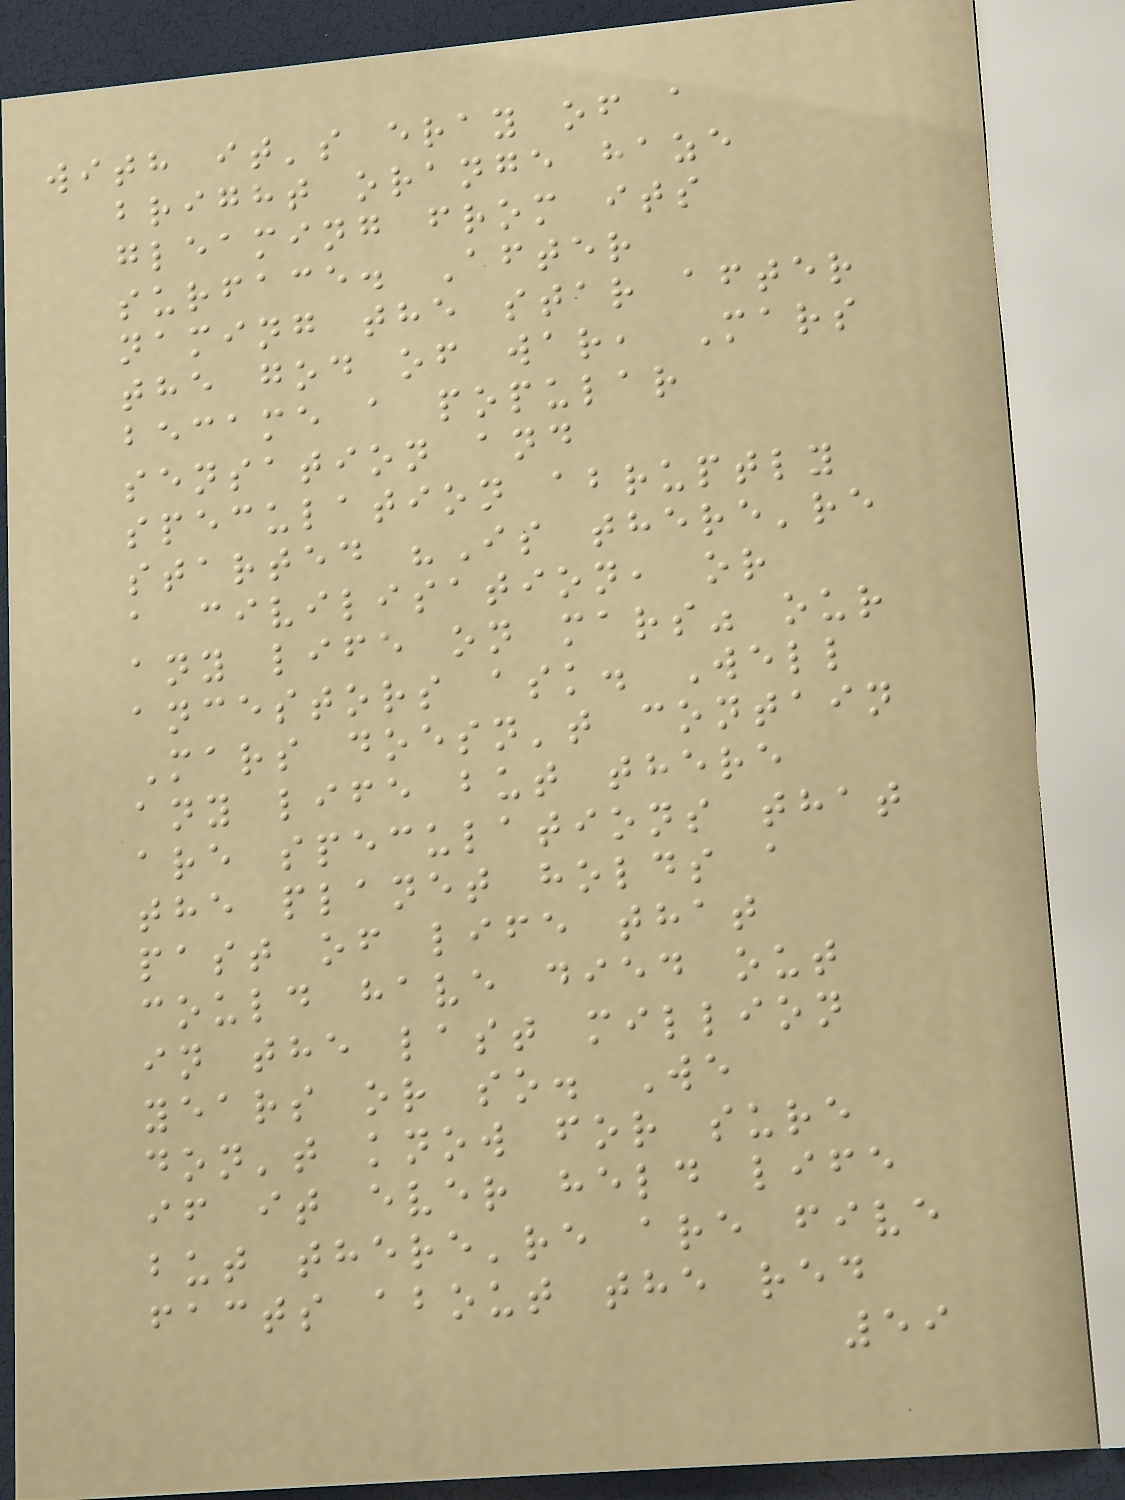with it's eray of a
bright orange haze
gleaming from its
surface. After
naming the star after
the god of war, Mars
became a popular
sensation and
speculation abruptly
started "Is there're
a civilisation, or
any life on mars" our
ancestors ask. Well
Mars doesn't contain
any life but there
are speculations that
the planet holds a
past of life that
could have died out
in the last million
years or so. We
don't know for sure
if it ever held life
but there're are five
facts about the red
59
